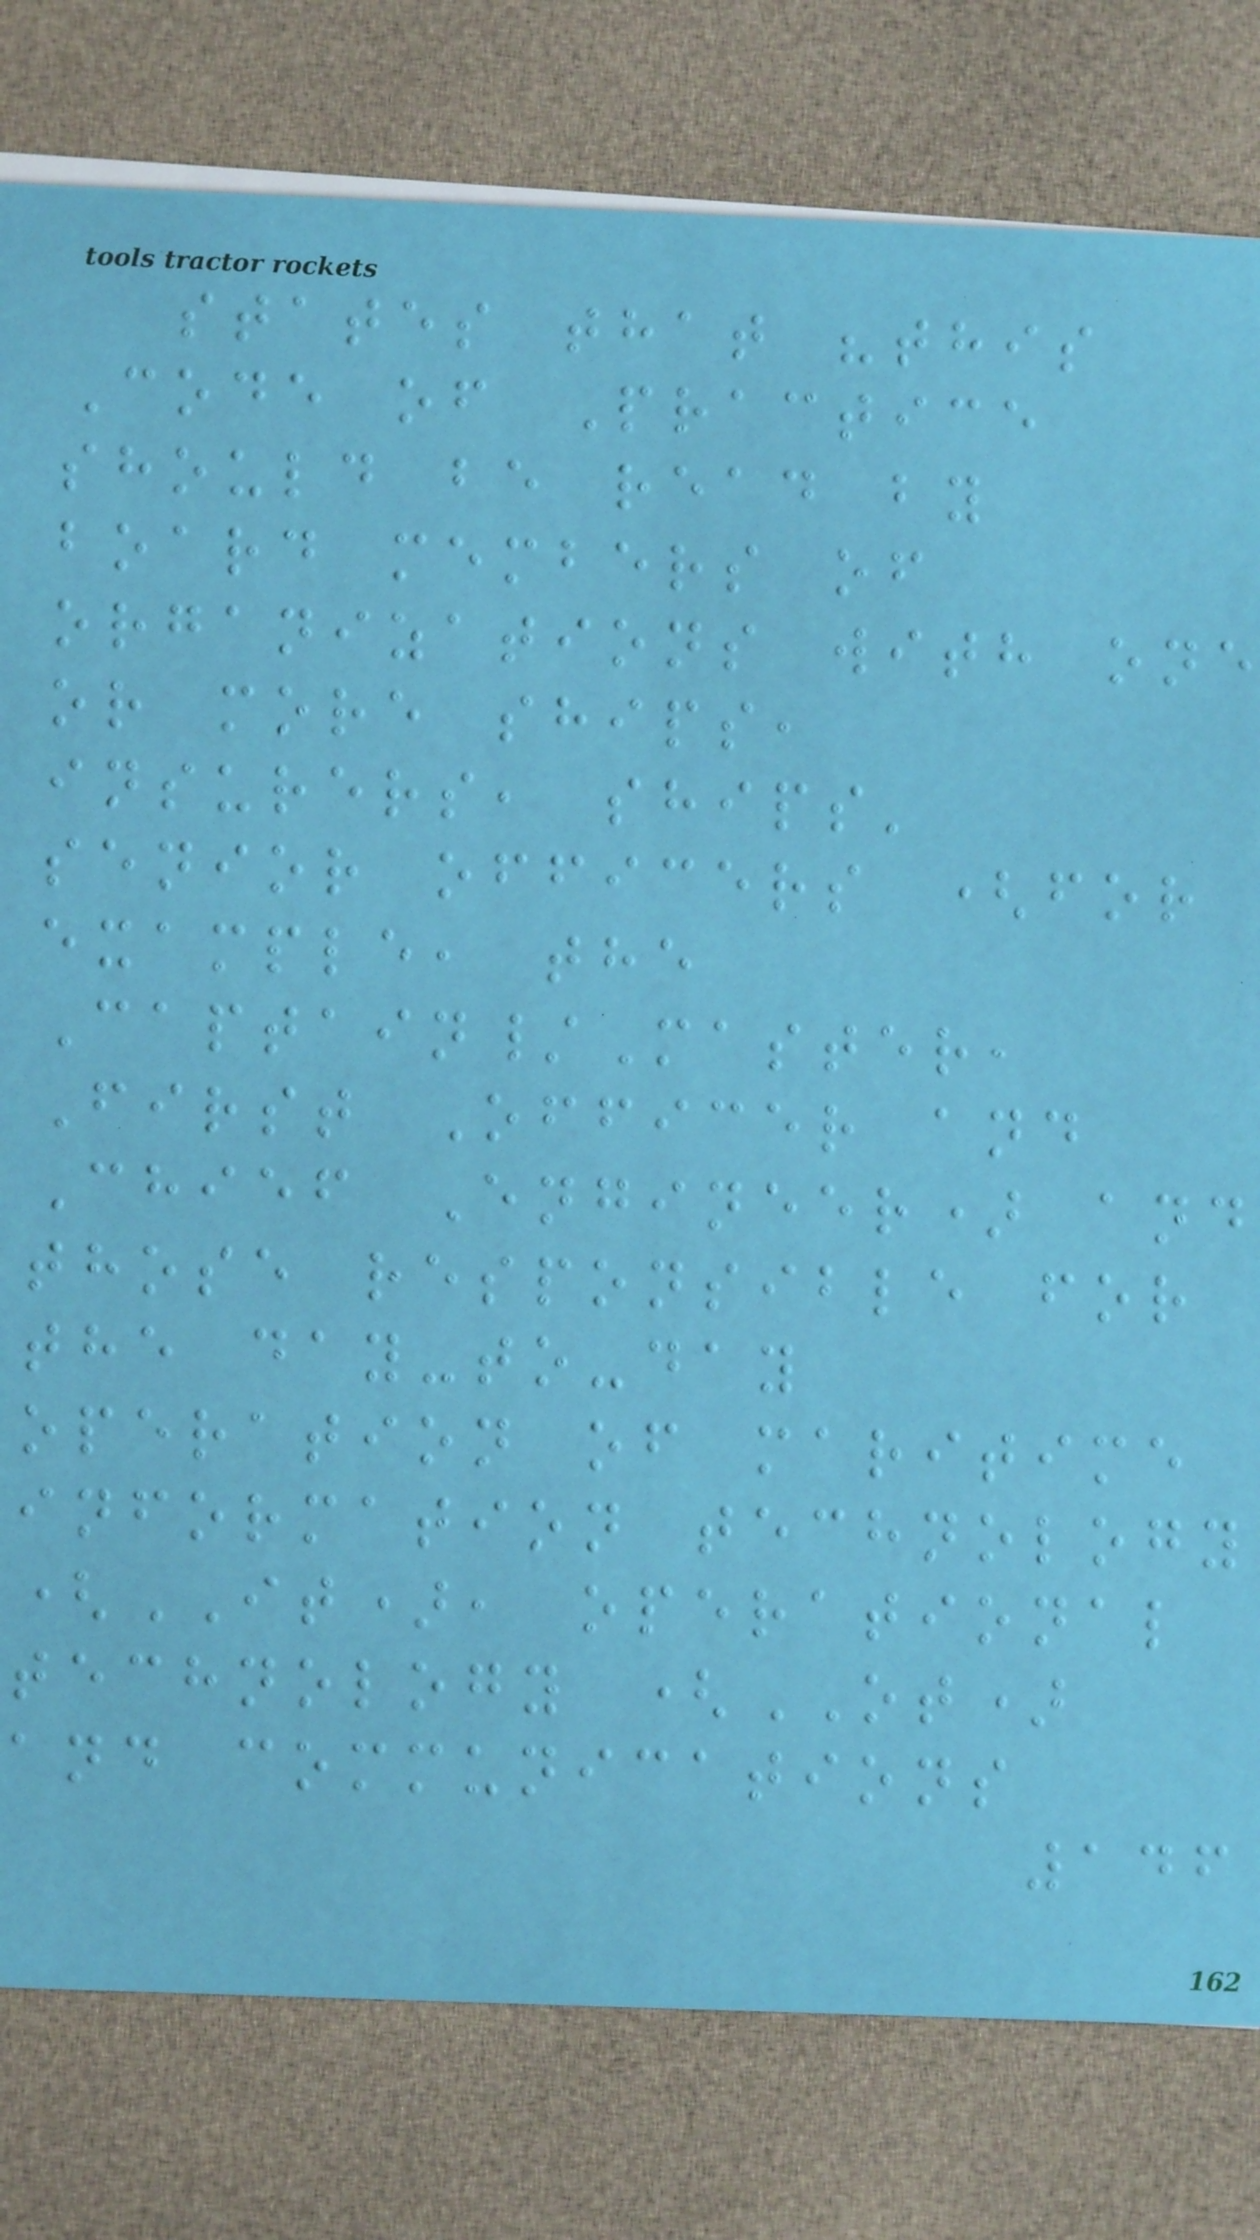states that "this
Code of Practice
should be read by
board members of
organizations with one
or more ships,
insurers, ships'
senior officers (for
example, the
Captain/Master,
First Officer and
Chief Engineer) and
those responsible for
the day-to-day
operation of maritime
information technology
(IT), operational
technology (OT)
and communications
146
